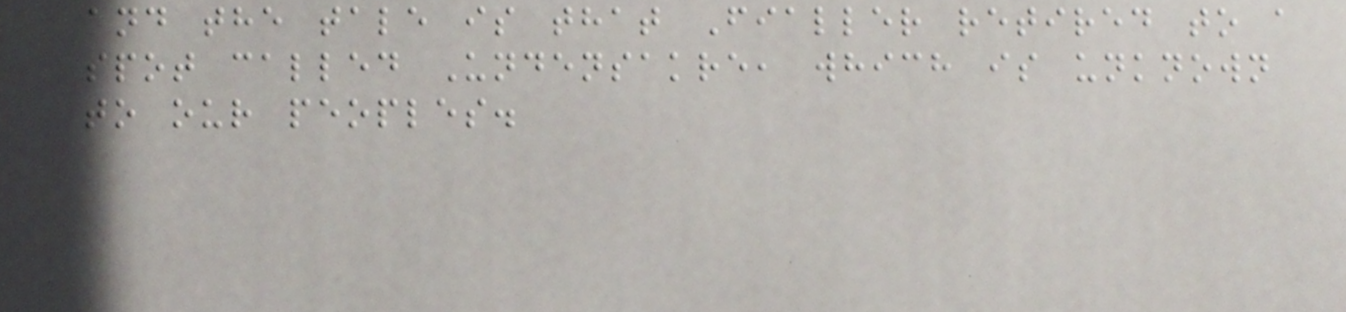and the tale is that Fialler retired to a
spot called Undensakre, which is unknown
to our peoples.
